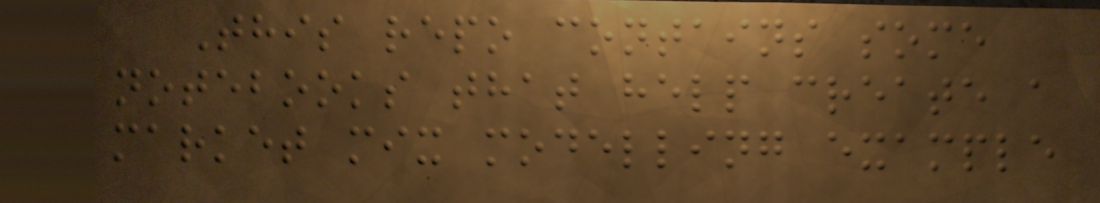This repo contains some
notebooks that help create a
market mix modelling example
